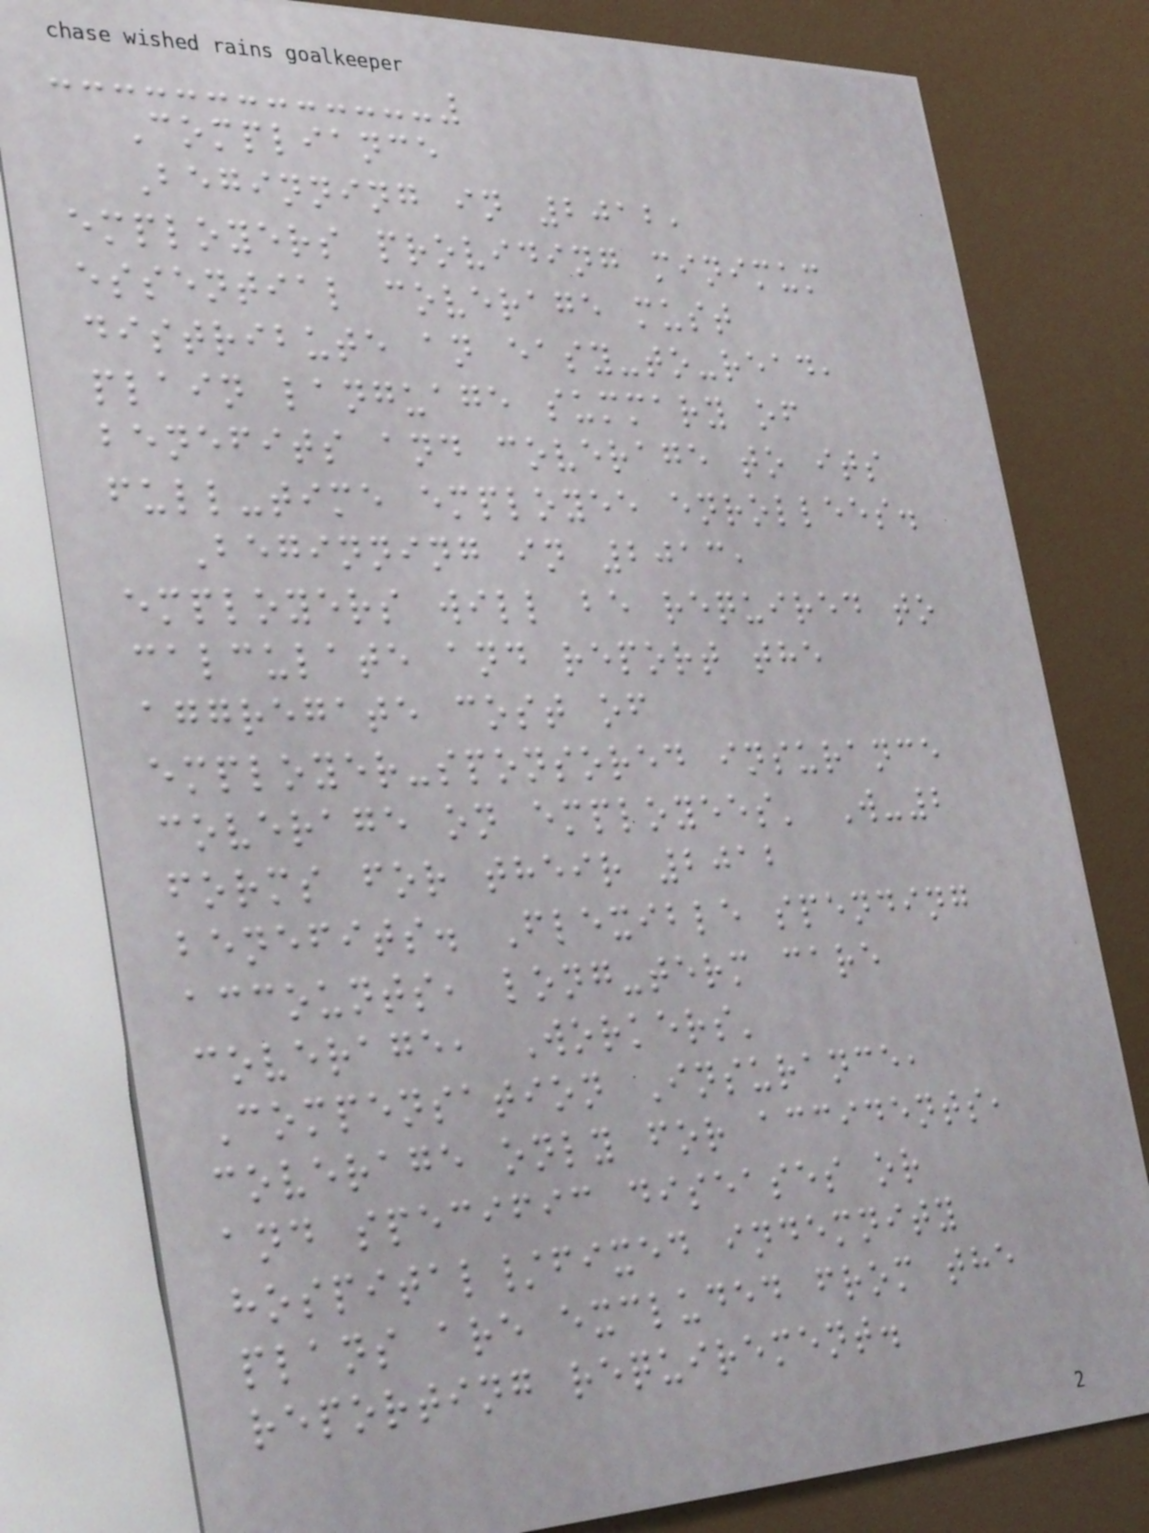Compliance
Beginning in 2012,
employers providing minimum
essential coverage must
distribute an easy-to-read,
plain language summary of
benefits and coverage to its
full-time employee enrollees.
Beginning in 2013,
employers will be required to
calculate and report the
aggregate cost of
employer-sponsored insurance
coverage on employees' W-2
forms for their 2012
benefits. Flexible spending
accounts, long-term care
coverage, Workers'
Compensation Insurance,
coverage only for accidents,
and specific diseases or
hospital/fixed indemnity
plans are excluded from the
reporting requirement.
